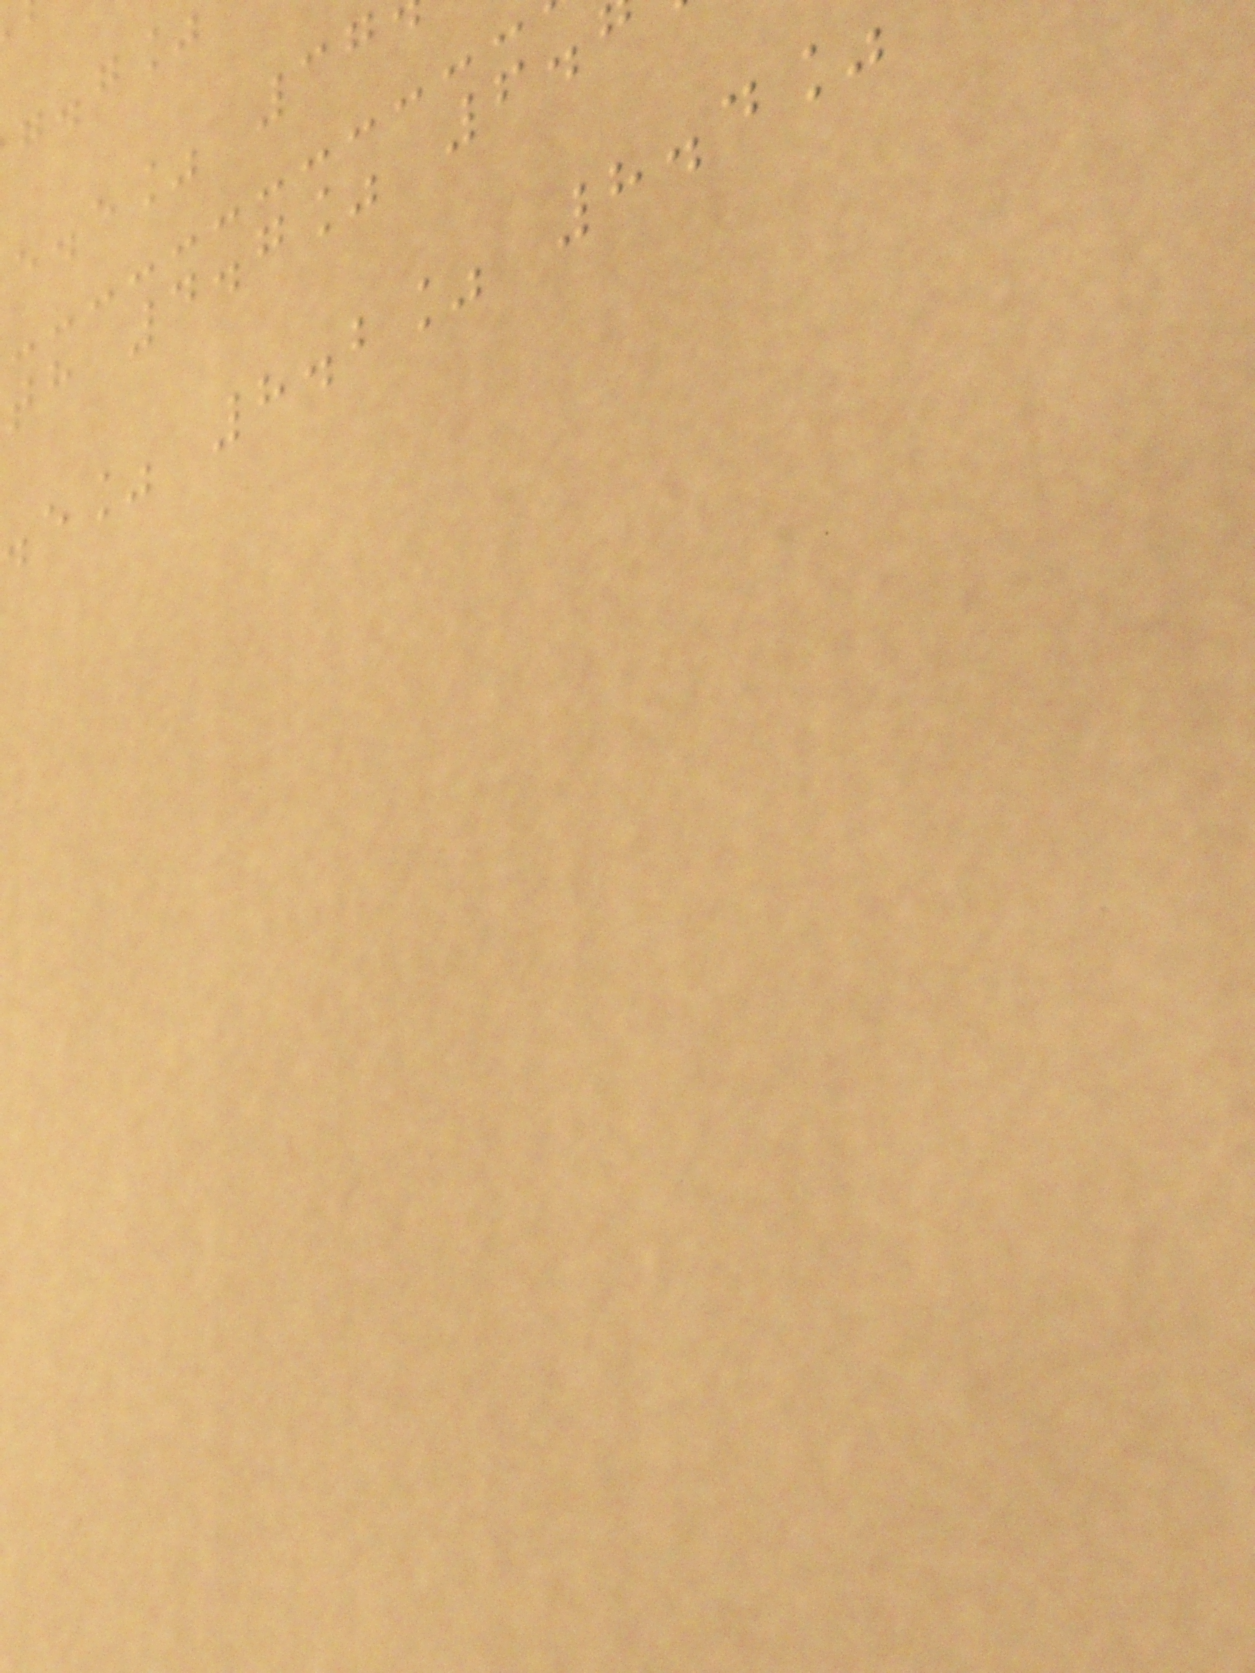e.e% 37
th 4.7% 6.
.e% 8.2% 8.4%
